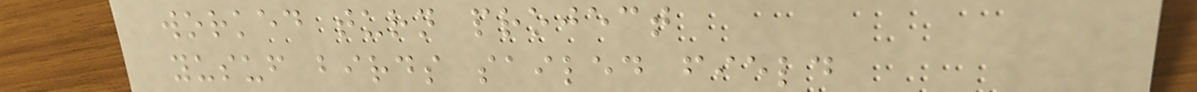worked turn project
yusuf birds sailed field
